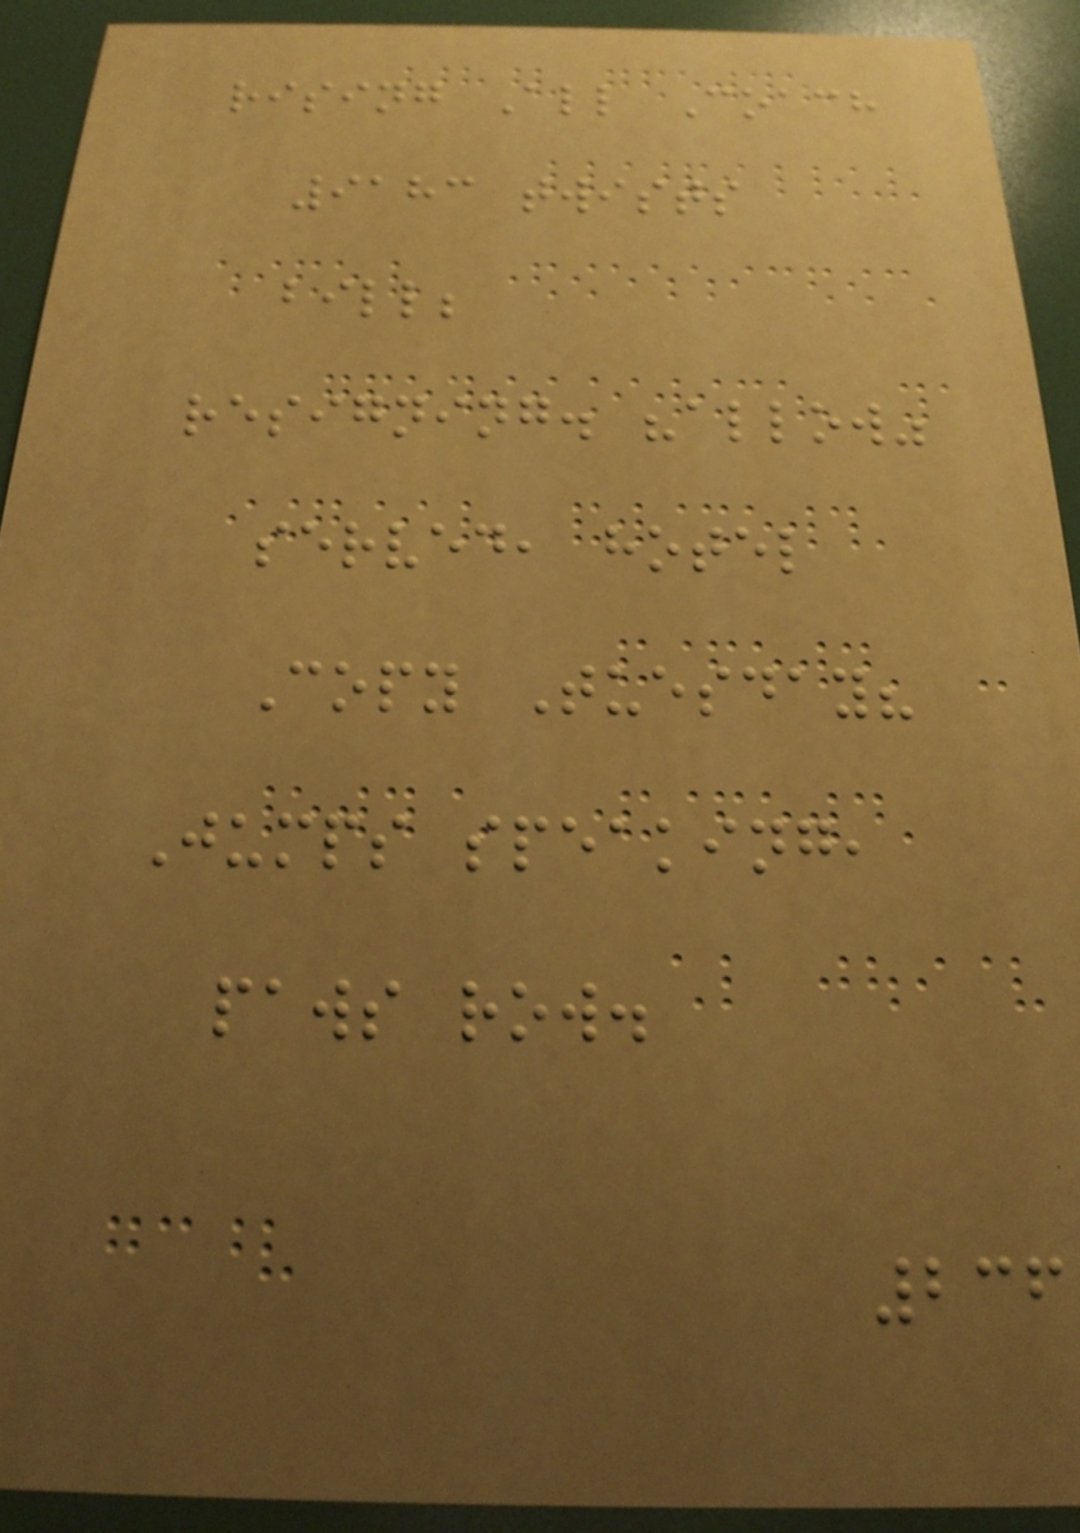rising All Coach
9183 twists
bill;
resigning. "allow"
served, hotel
Copy Tuesday?
Jumps speaking,
paws row.
236
